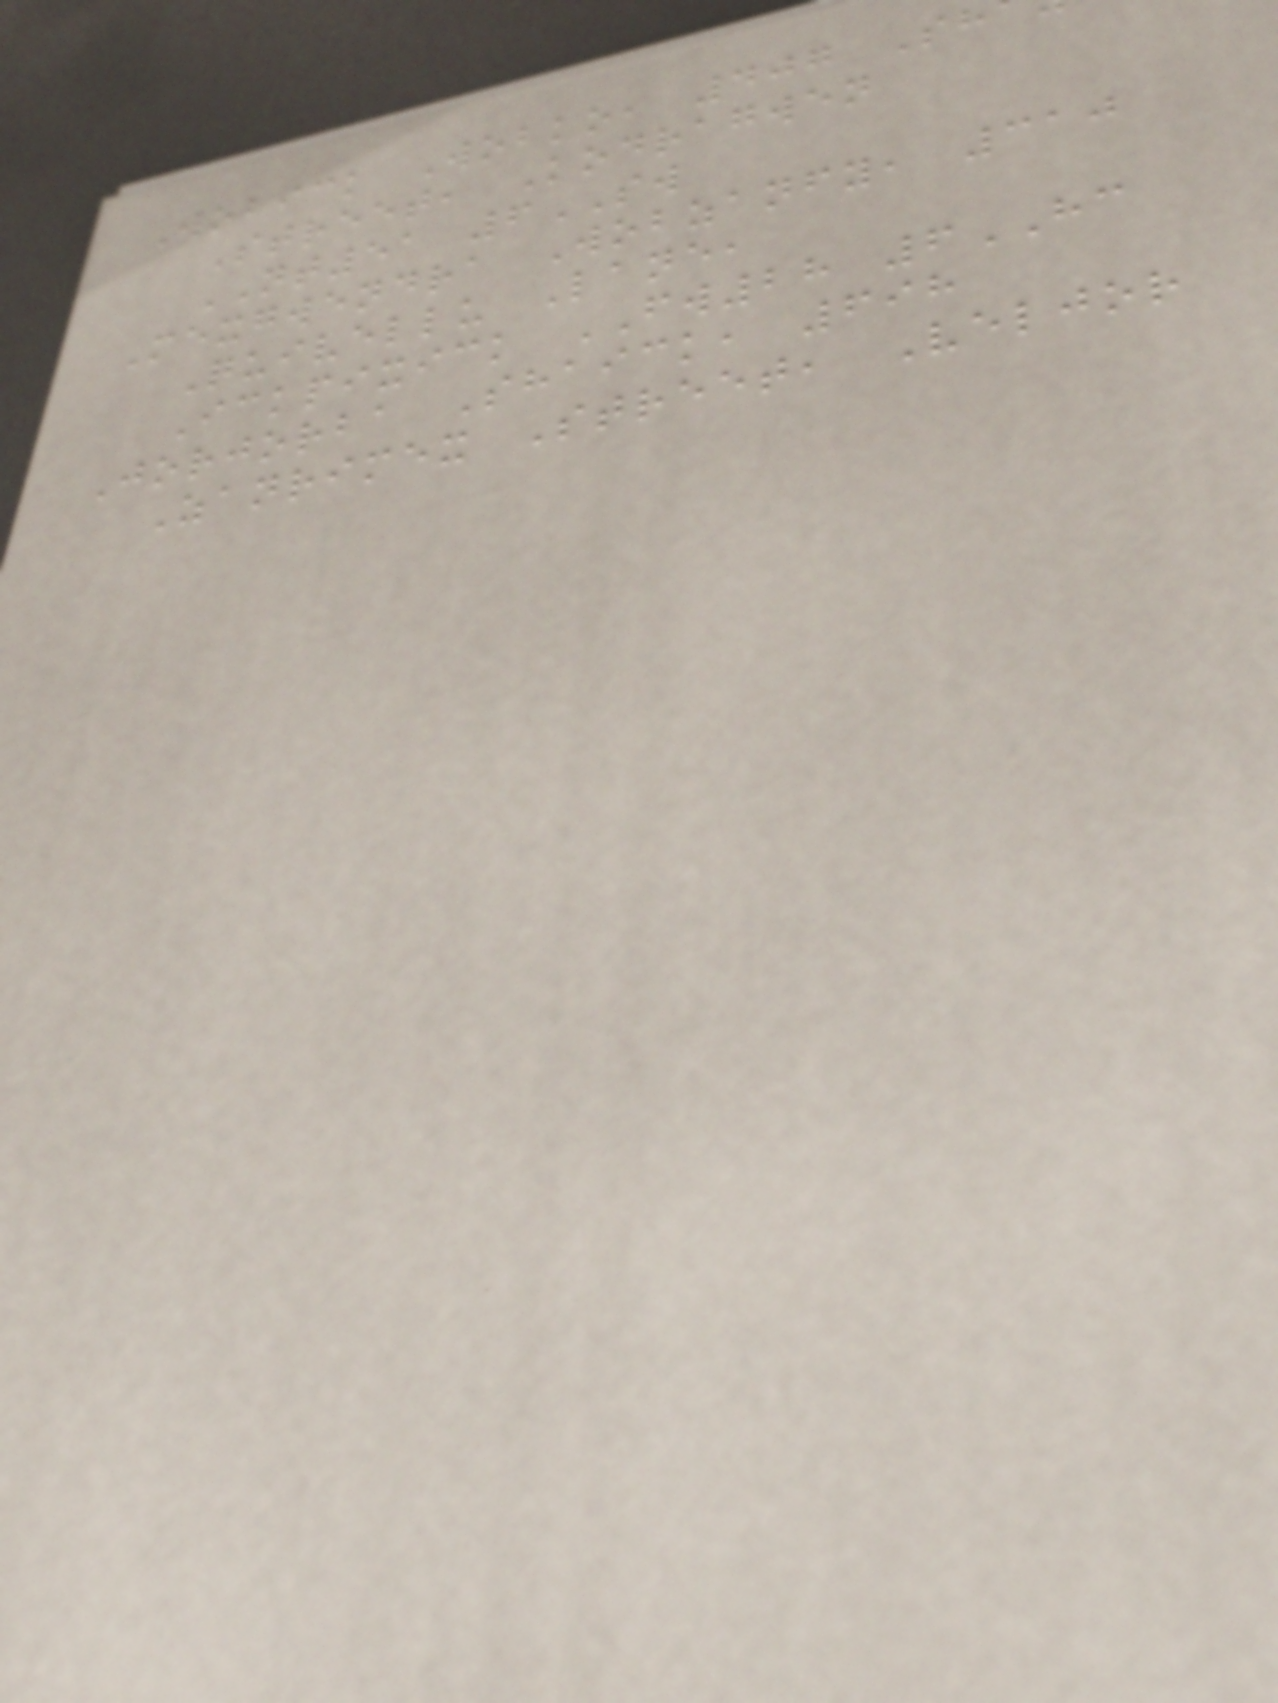Wobick Wobko, 407 Sh
Street, Kodragwen
NT51 6SW
Mexgwendra Wobzanfy, 310
Quivellu Lane,
Ickpixick FW28 6HC
Jorjorba Shaick, 698
Zanrimex Street, Veljor
